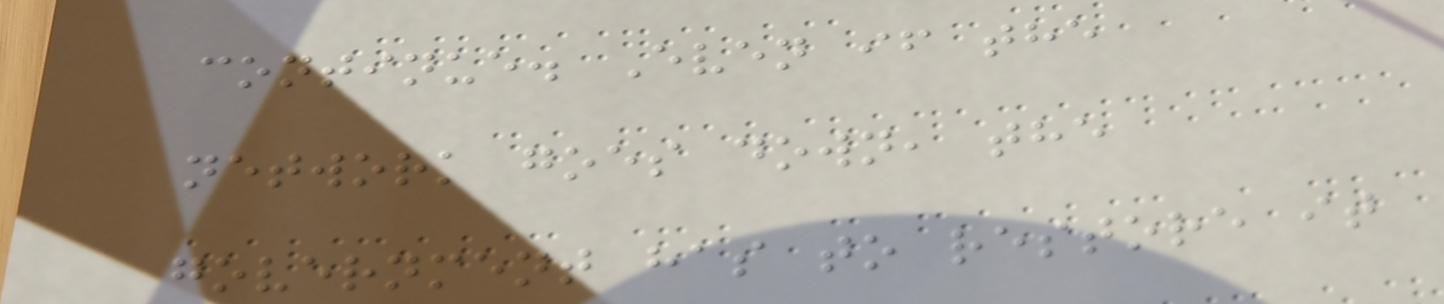continue. Even if the
network goes down, the
government has to restore it
